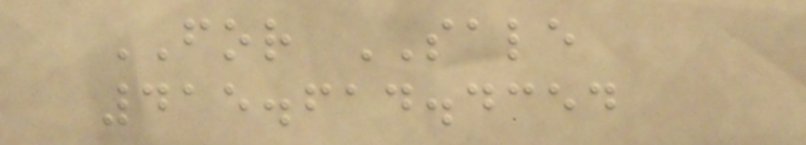FOR SALE
415.614.4354
